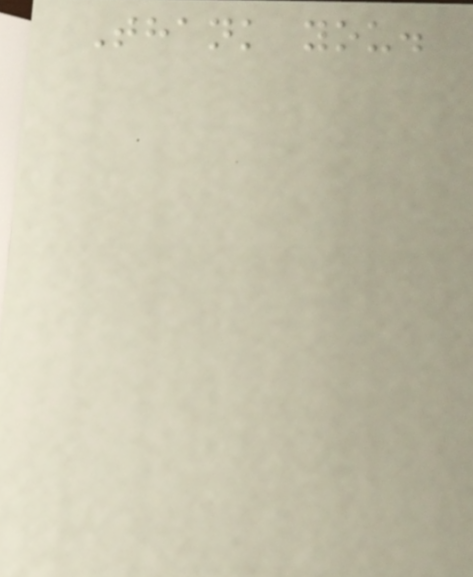Thank you.
